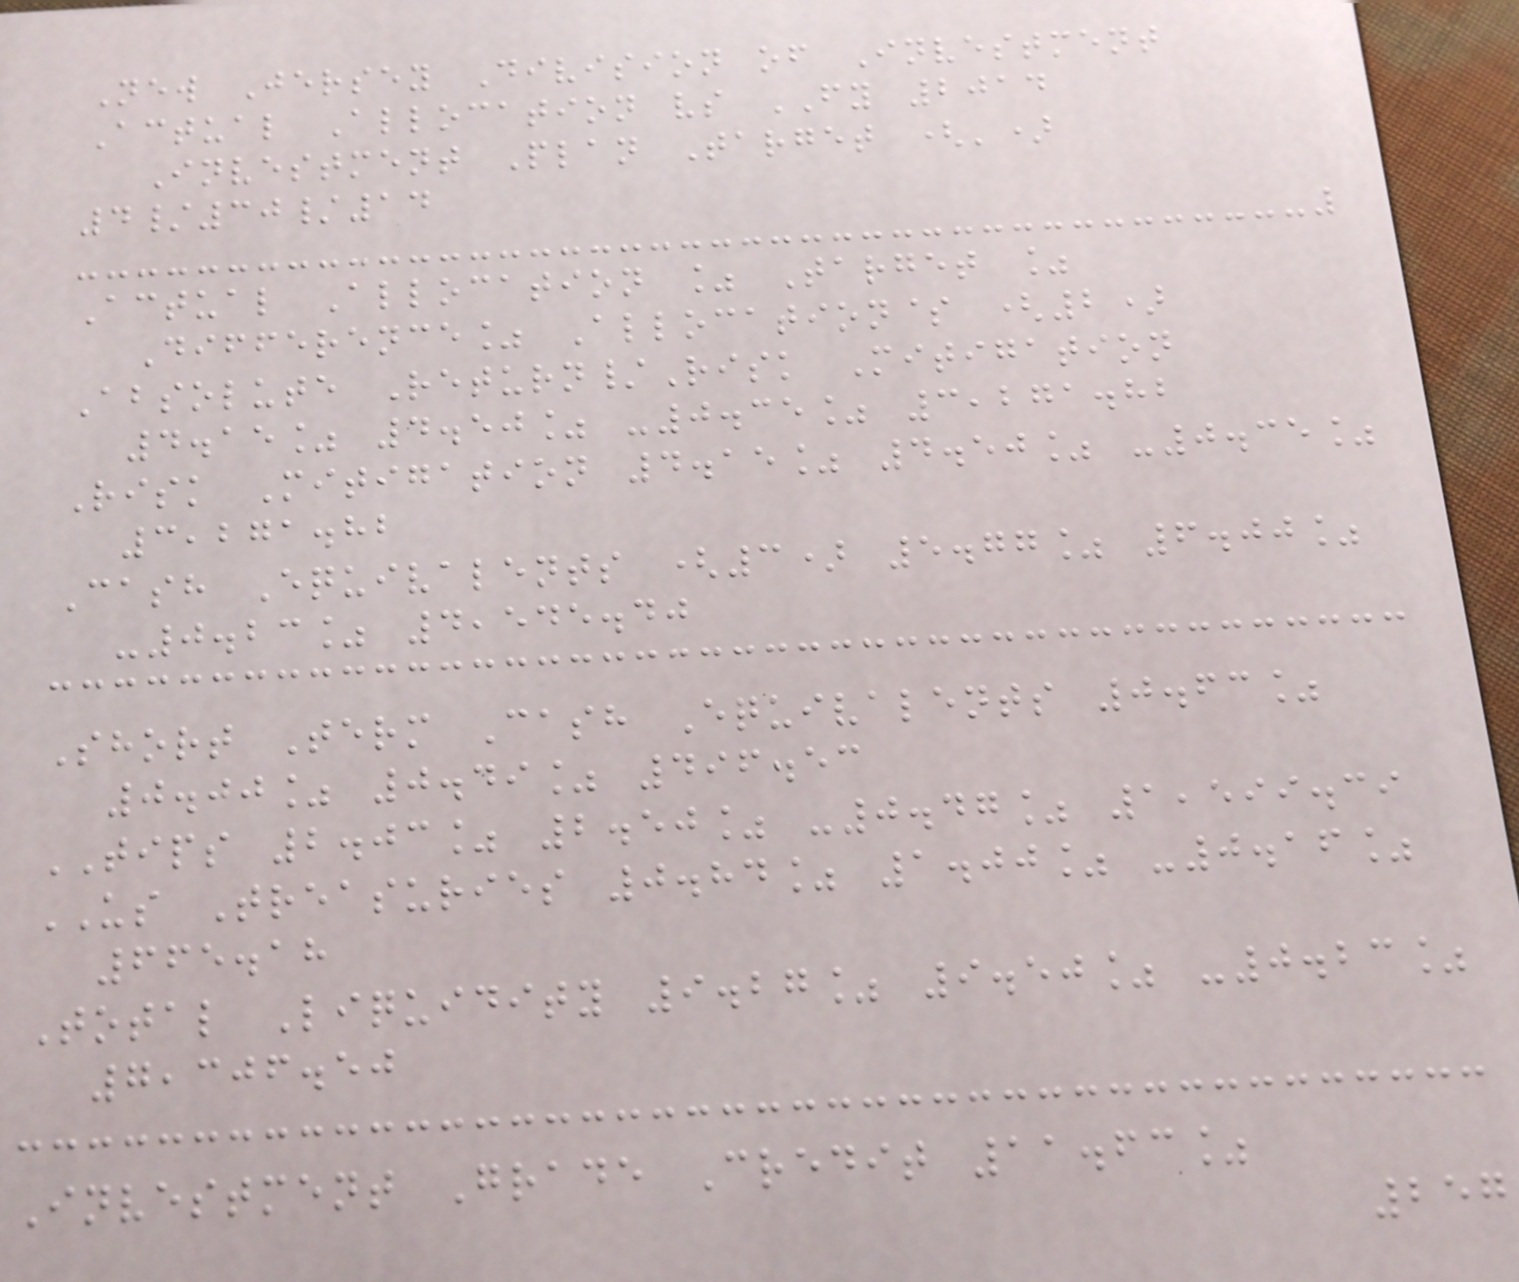New Jersey Division of Investment
Actual Allocation vs FY 2014
Investment Plan Target (')
4/30/14
Actual Allocation % Target %
Difference% Allocation$ (2)
Absolute Return/Risk Mitigation
4.15% 4.50% -0.35% 3,271.82
Risk Mitigation 4.15% 4.50% -0.35%
3,271.82
Cash Equivalents (3) 5.77% 6.00%
-0.23% 4,545.40
Short Term Cash Equivalents 0.63%
0.00% 0.49% 496.53
TIPS 2.03% 2.50% -0.47% 1,599.39
US Treasuries 0.84% 1.00% -0.16%
665.18
Total Liquidity 9.27% 9.50% -0.23%
7,306.50
Investment Grade Credit 11.63%
257
